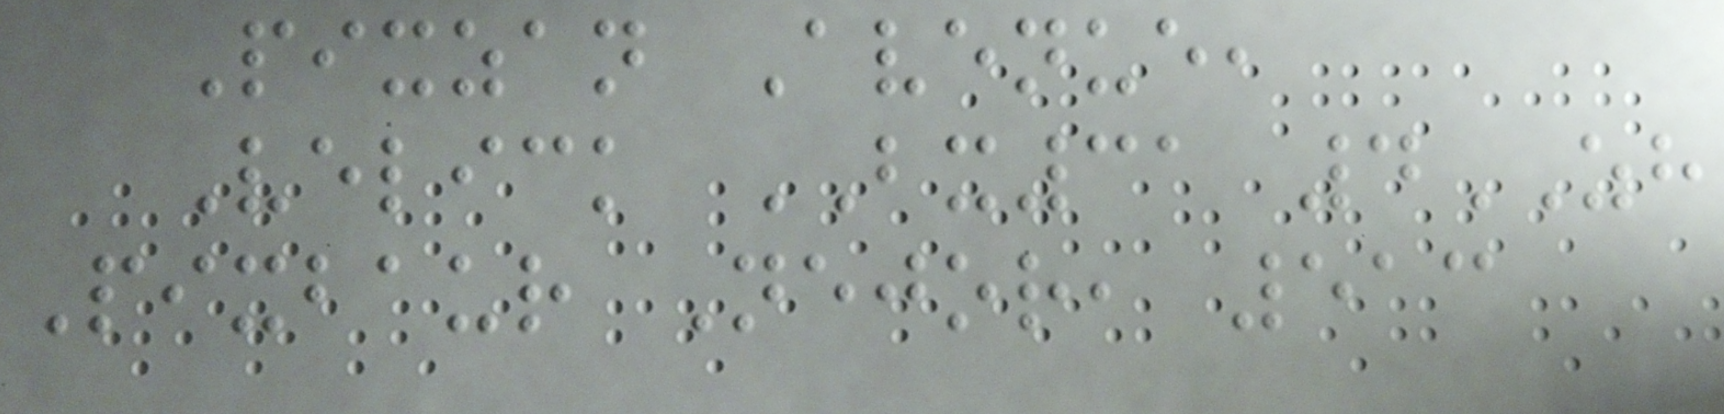Pixzan Avenue,
Velick BX31 4ZH
Pixbaur Nejor, 513
